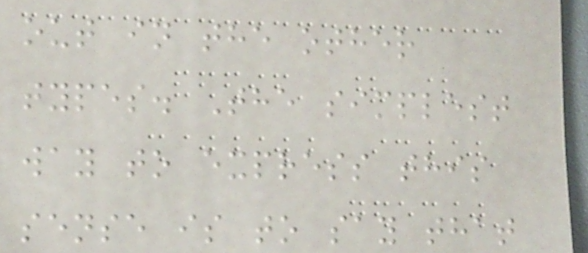out in the other
types. The simplest
way to express this
sense is to say that
